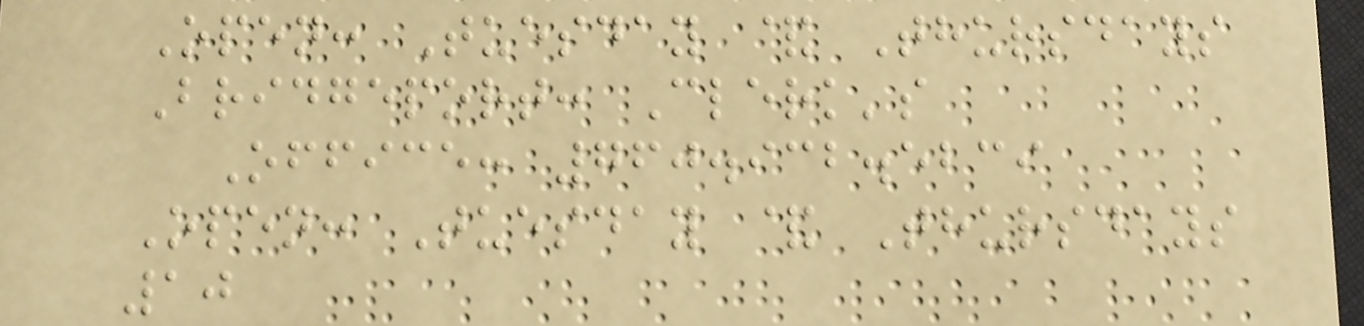Open: Tuesday & Thursdays
Bridgeport: Clerk's
Office: 760.932.5239
Open: Tuesday & Thursdays
10
